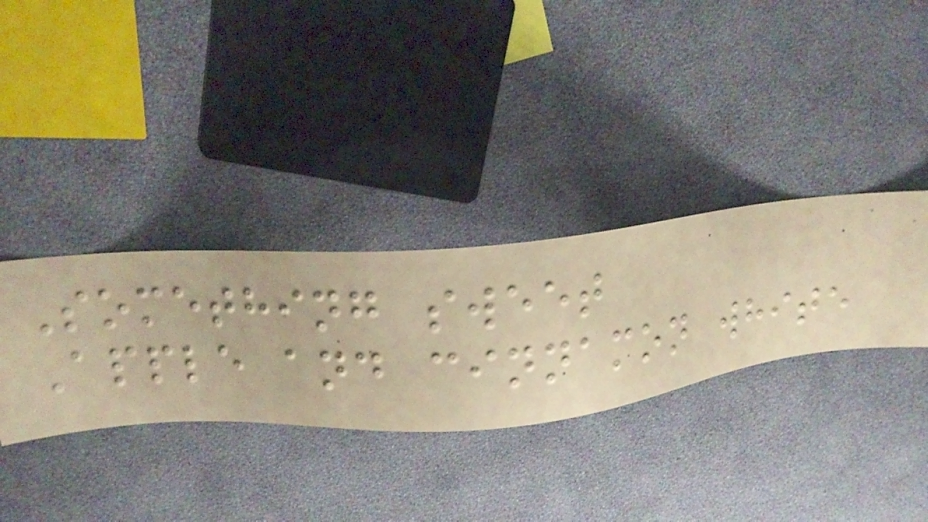Something sweet
Apple and cinnamon white
